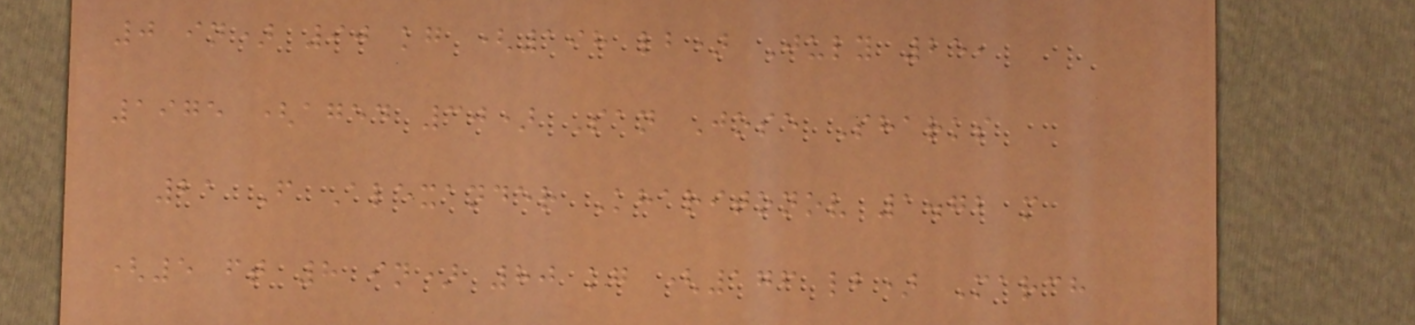0 in) 90 kg (198 lb) July 25,
1975 (aged 30) San Jose Sharks
21 F Alexander Kharitonov 1.72 m
(5 ft 8 in) 80 kg (176 lb) March
